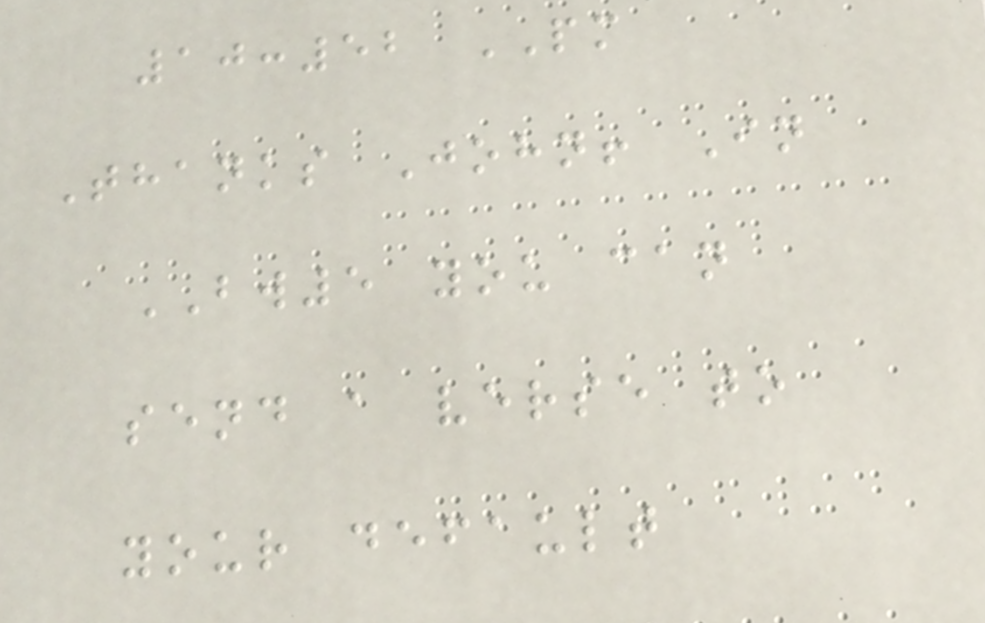10:52 PM
Thanks John! In
BW5 you can
send a verse to
your default
